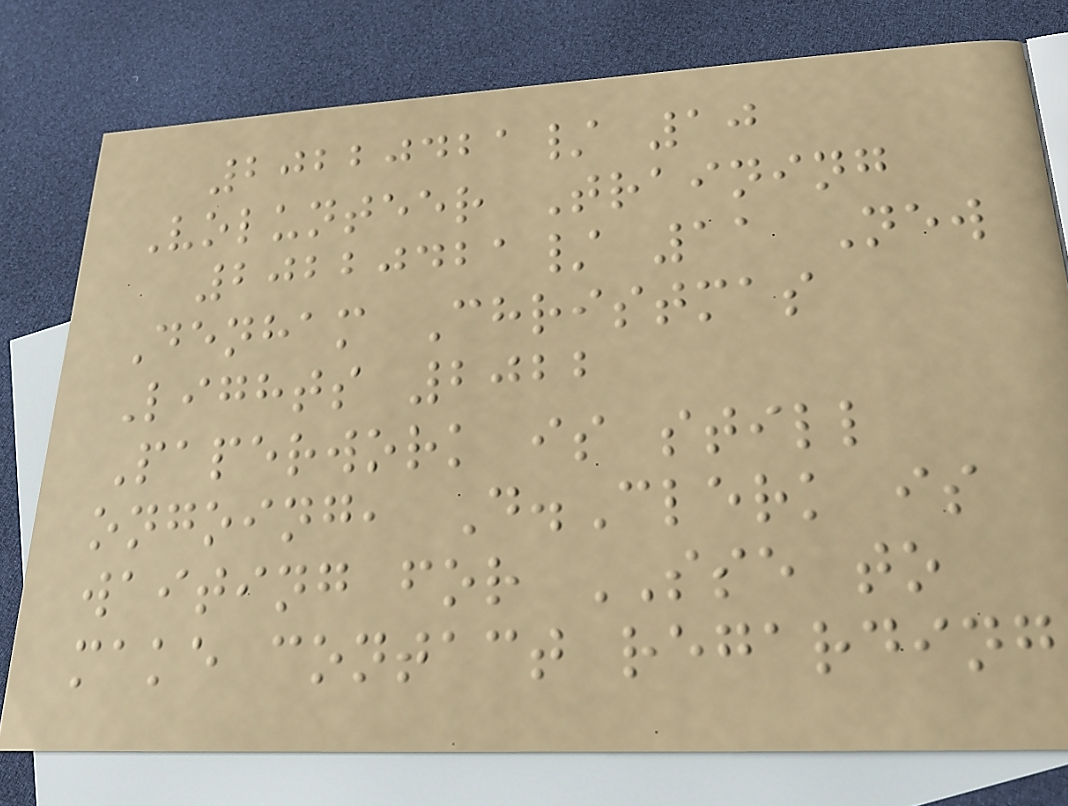20220421/ 10
Volunteer Training
20220421/ 11 New
Denham Christmas
Lights 2022
Paperwork is still
ongoing, D.Clerk is
waiting for SSE to
make contact regarding
